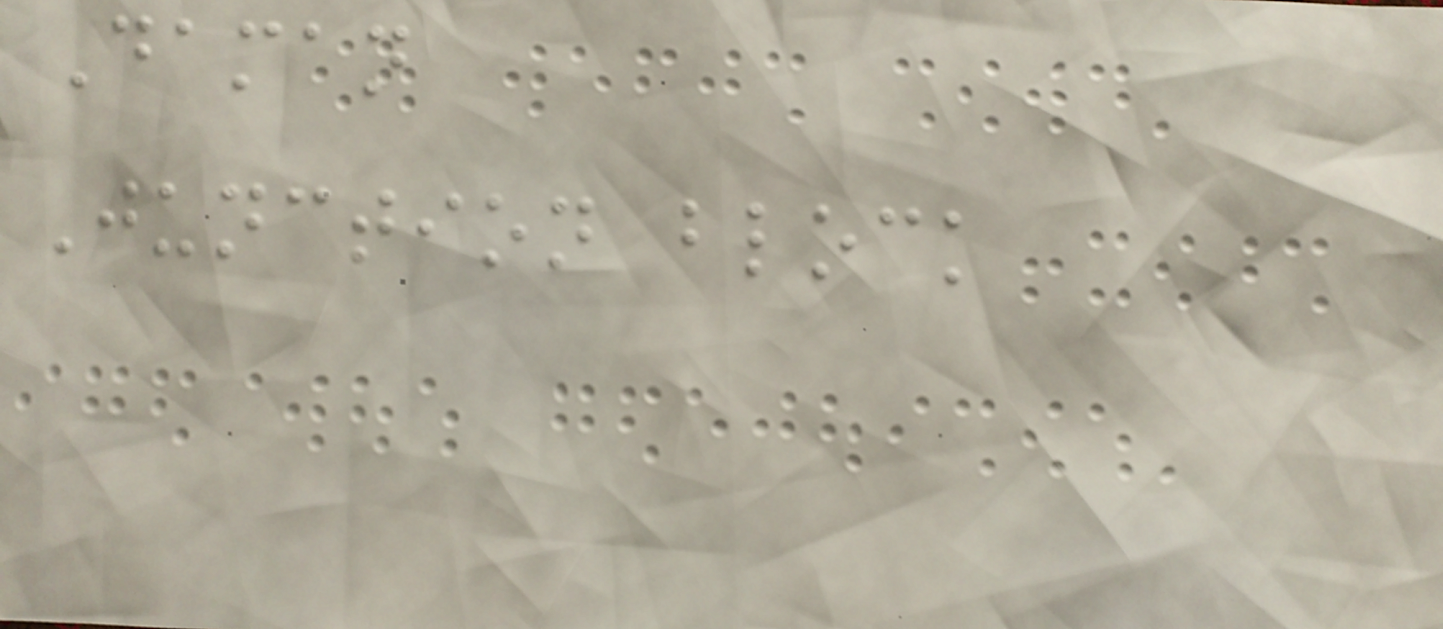Daman
Junction block
